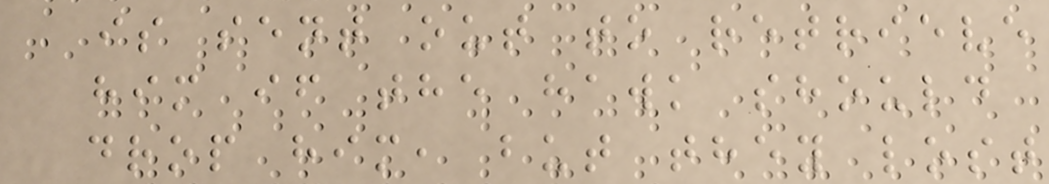is sent out to retrieve
him if the hawk should
drop him, but they lost
